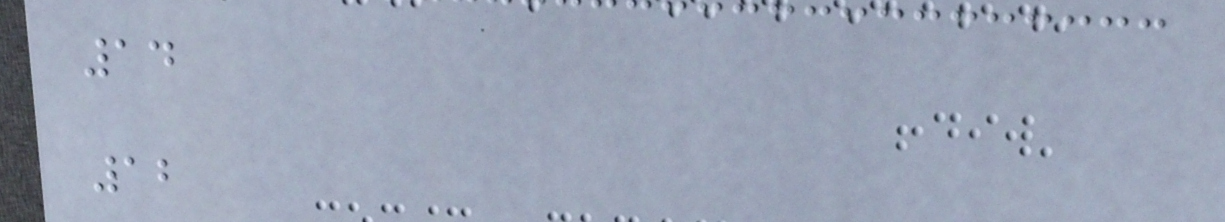14
12
